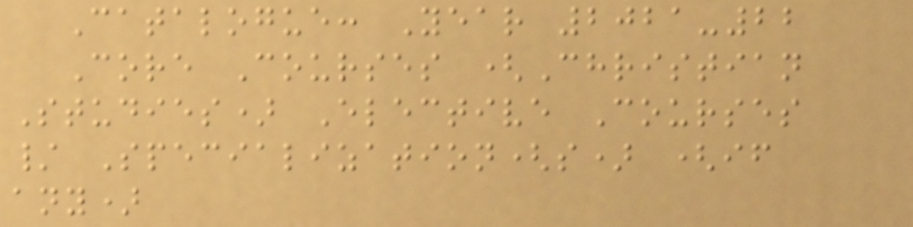Catalogue: Year 2021-22
Core Courses (Christian
Studies) Elective Courses
/ Specialization(s) (if
any)
